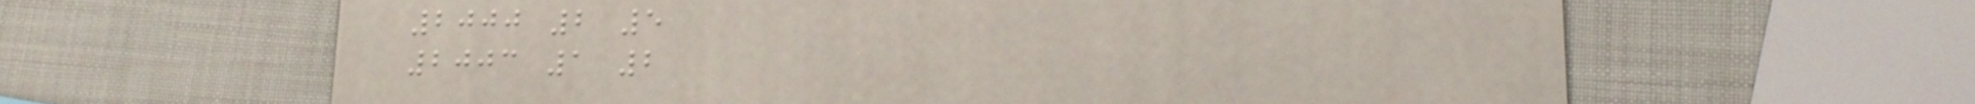2000 2 5
2003 1 2
